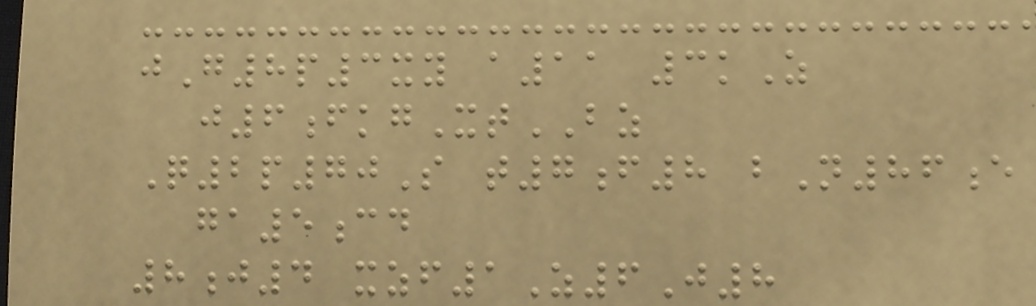jG8p3xy a11 3kZ
j6fkgXtBZ
Q2p70S t7f8 bN86e
ga5cd
8j4 xzf1Z6J8
